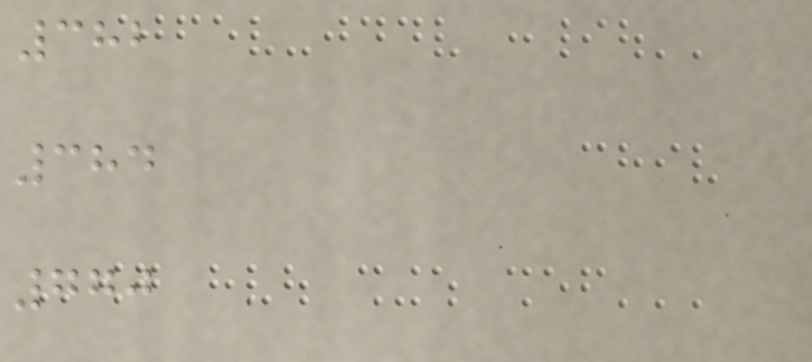382
384
770
